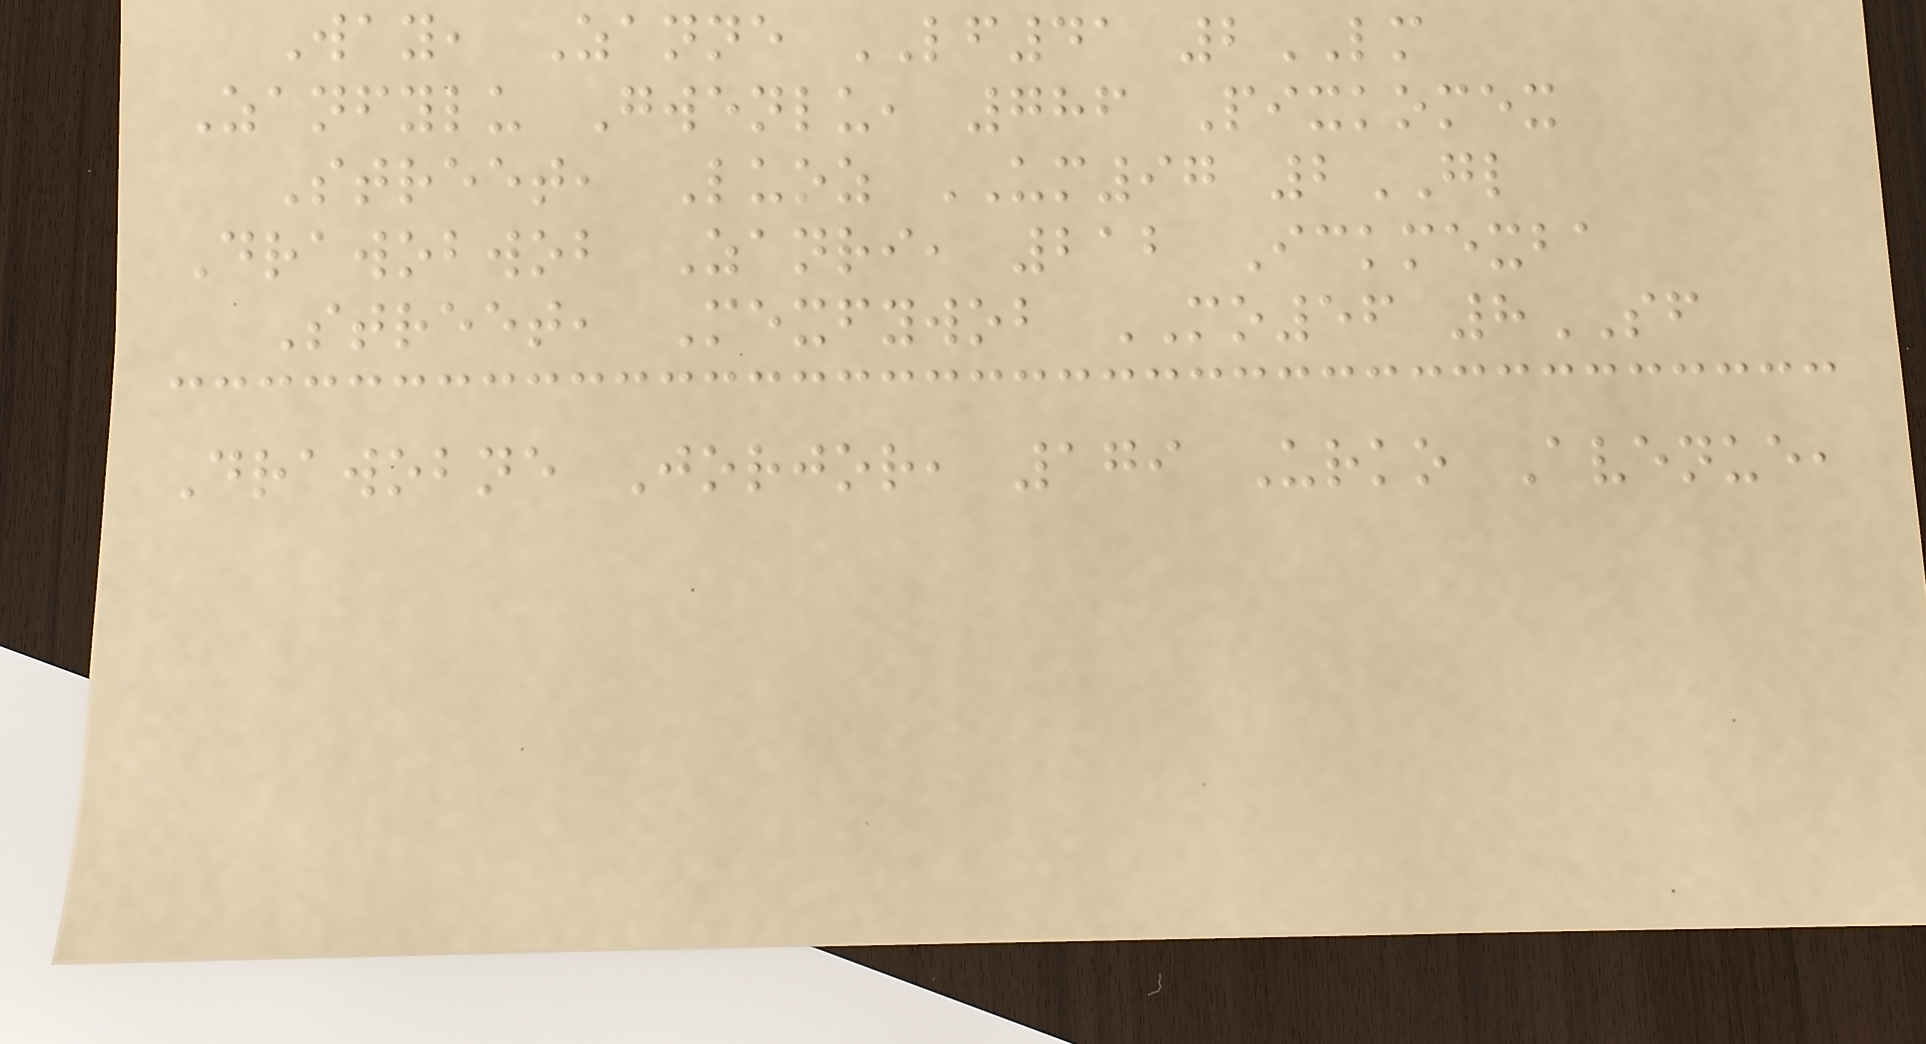Way, Zanne LF41 2LM
Zanfylu Gwenlu, 786 Pixkomex
Street, Luoz UM97 2GL
Drawobwob Zanri, 212 Ickmexba
Street, Mexfywob MO56 8SF
Drawobne Jorjor, 179 Urko Avenue,
